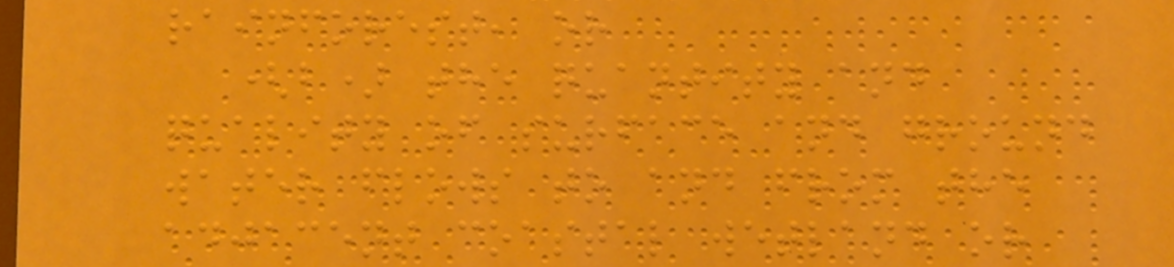rainforest, or
(b) the quantity and
quality of surface and ground
water flows to and from the
adjacent coastal wetland or
